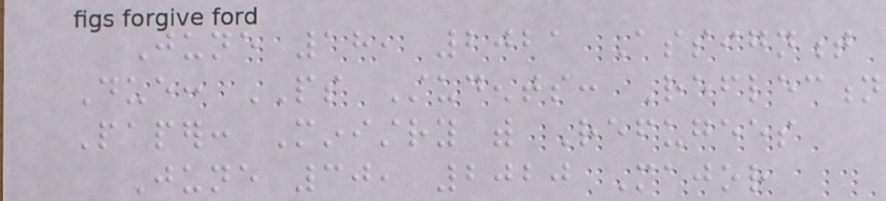June 18, 2021 Assignment
Due: PS Students: Reflection
Paper: Ministry with Refugees
June 30, 2020 Major
